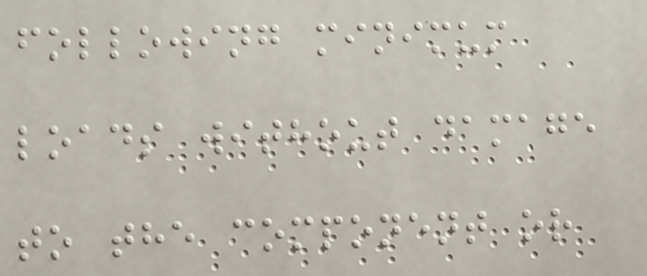following minimum
loads without damage
to the component or
